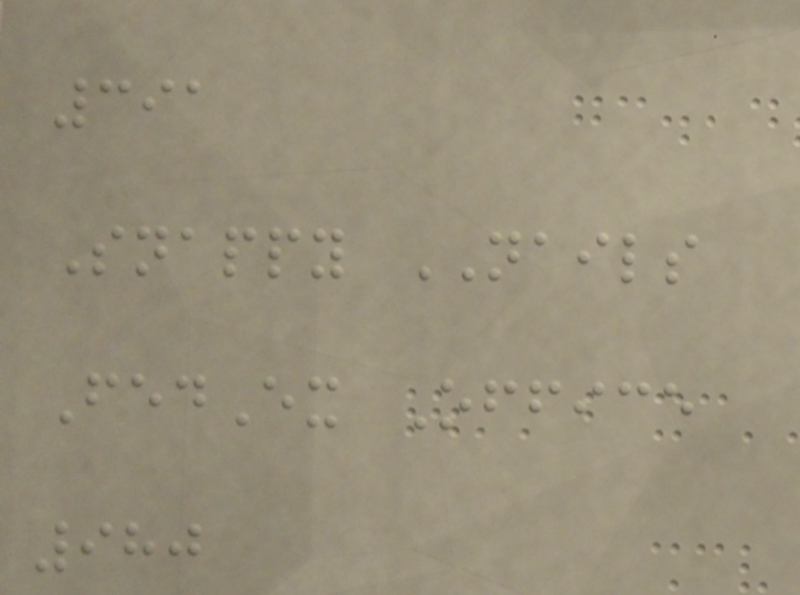391
Snappy NAILS
FedEx Office
980
